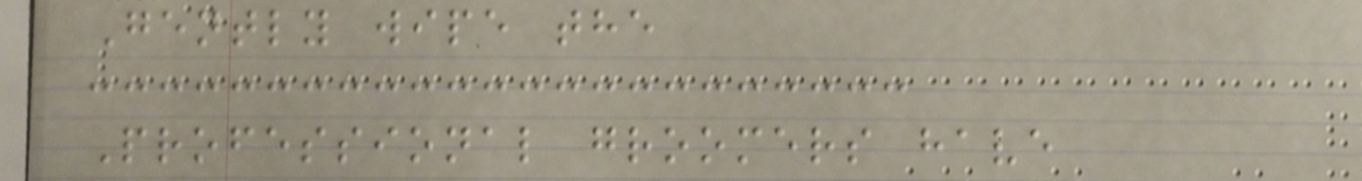Gently wipe the
Professional groomers have
